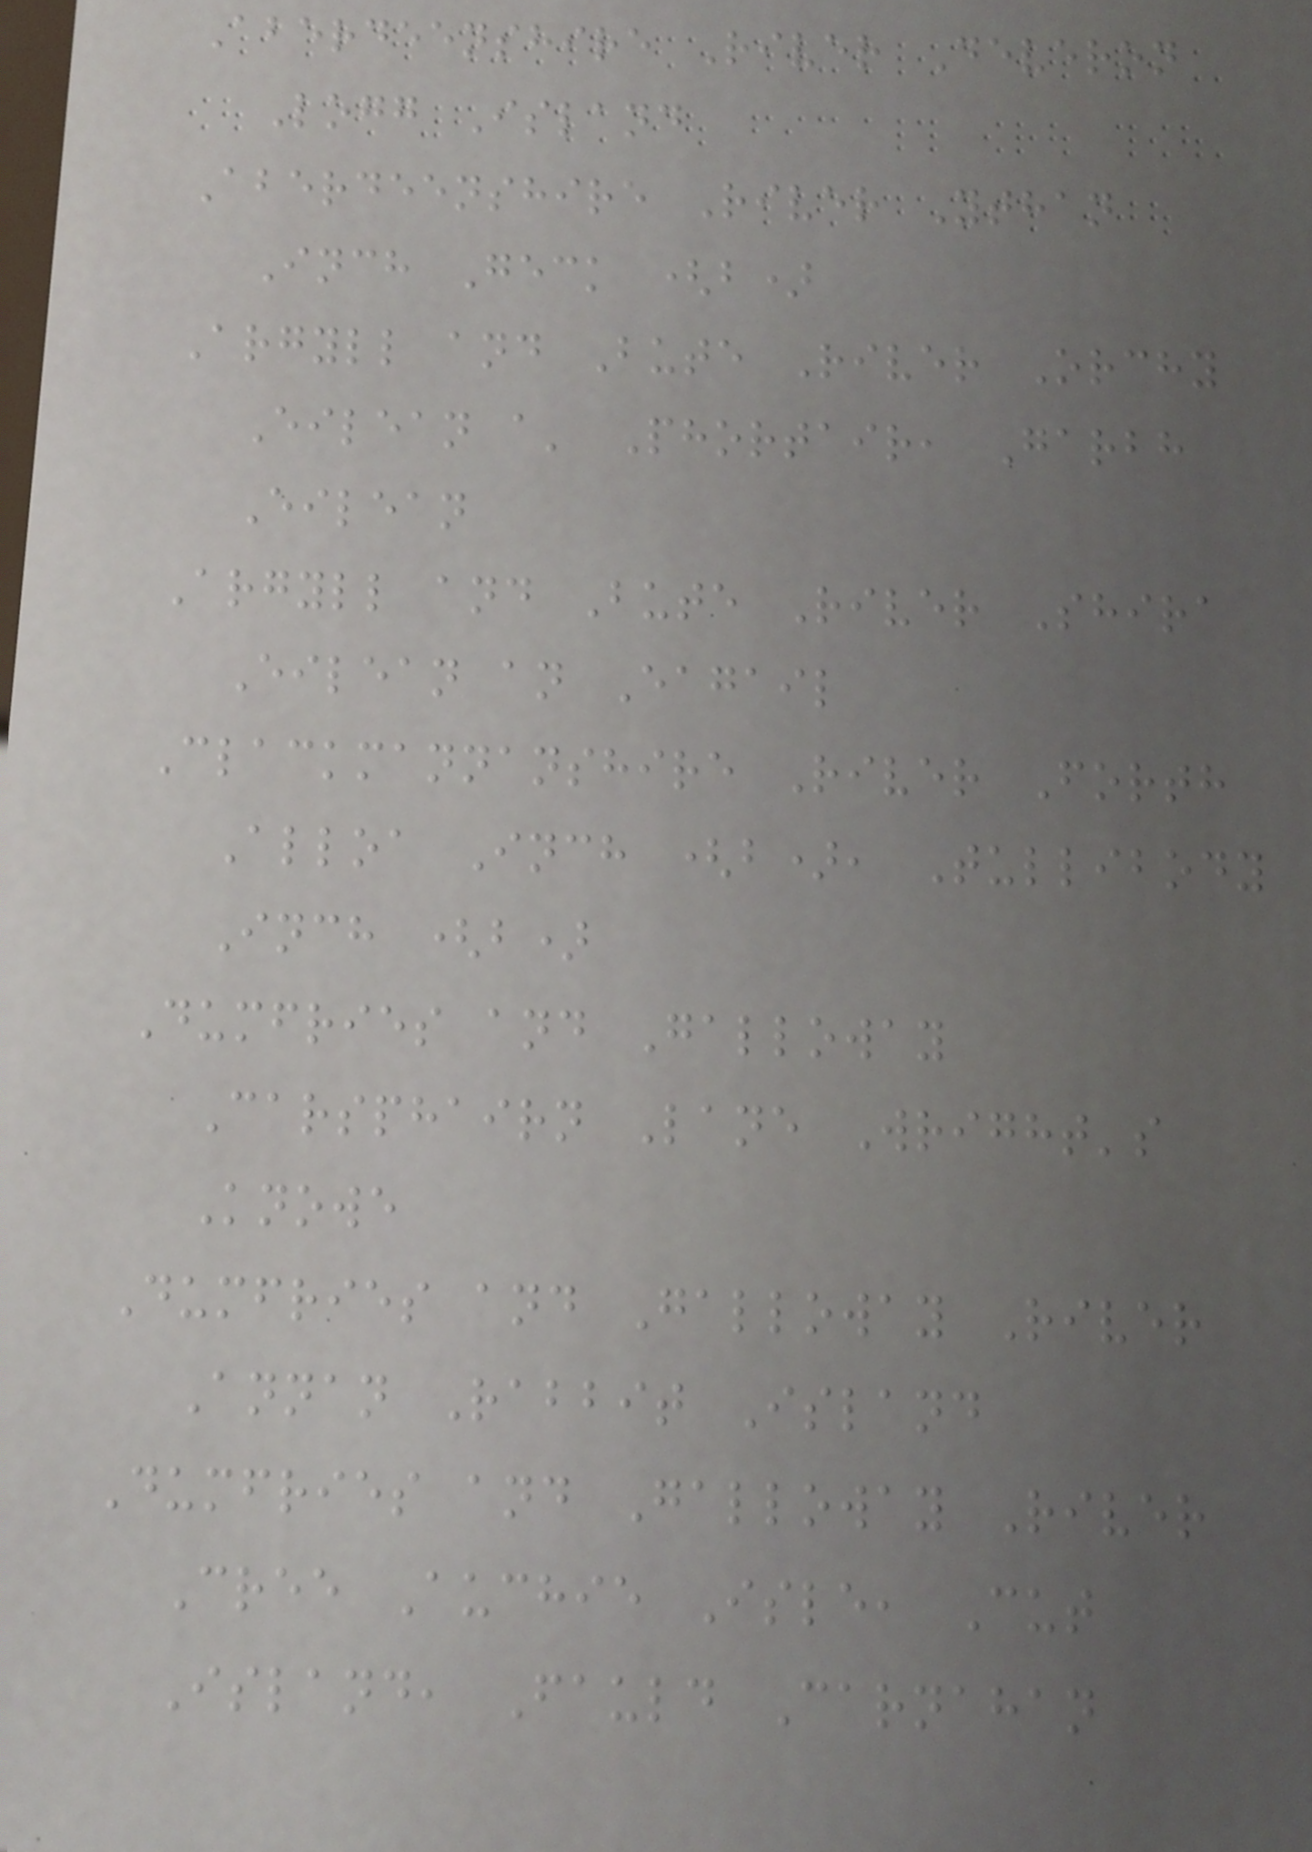Aberdeenshire River Deveron
Logg Island
Aberdeenshire River Ythan
Inch Geck (b)
Argyll and Bute River Orchy
Eilean a' Phortair, Garbh
Eilean
Argyll and Bute River Shira
Eilean an Eagail
Clackmannanshire River Forth
Alloa Inch (b), Tullibody
Inch (b)
Dumfries and Galloway
Carsphairn Lane Wright's
Knowe
Dumfries and Galloway River
Annan Rabbit Island
Dumfries and Galloway River
Cree Auchie Isle, Cut
Island, Fauld Carnahan
